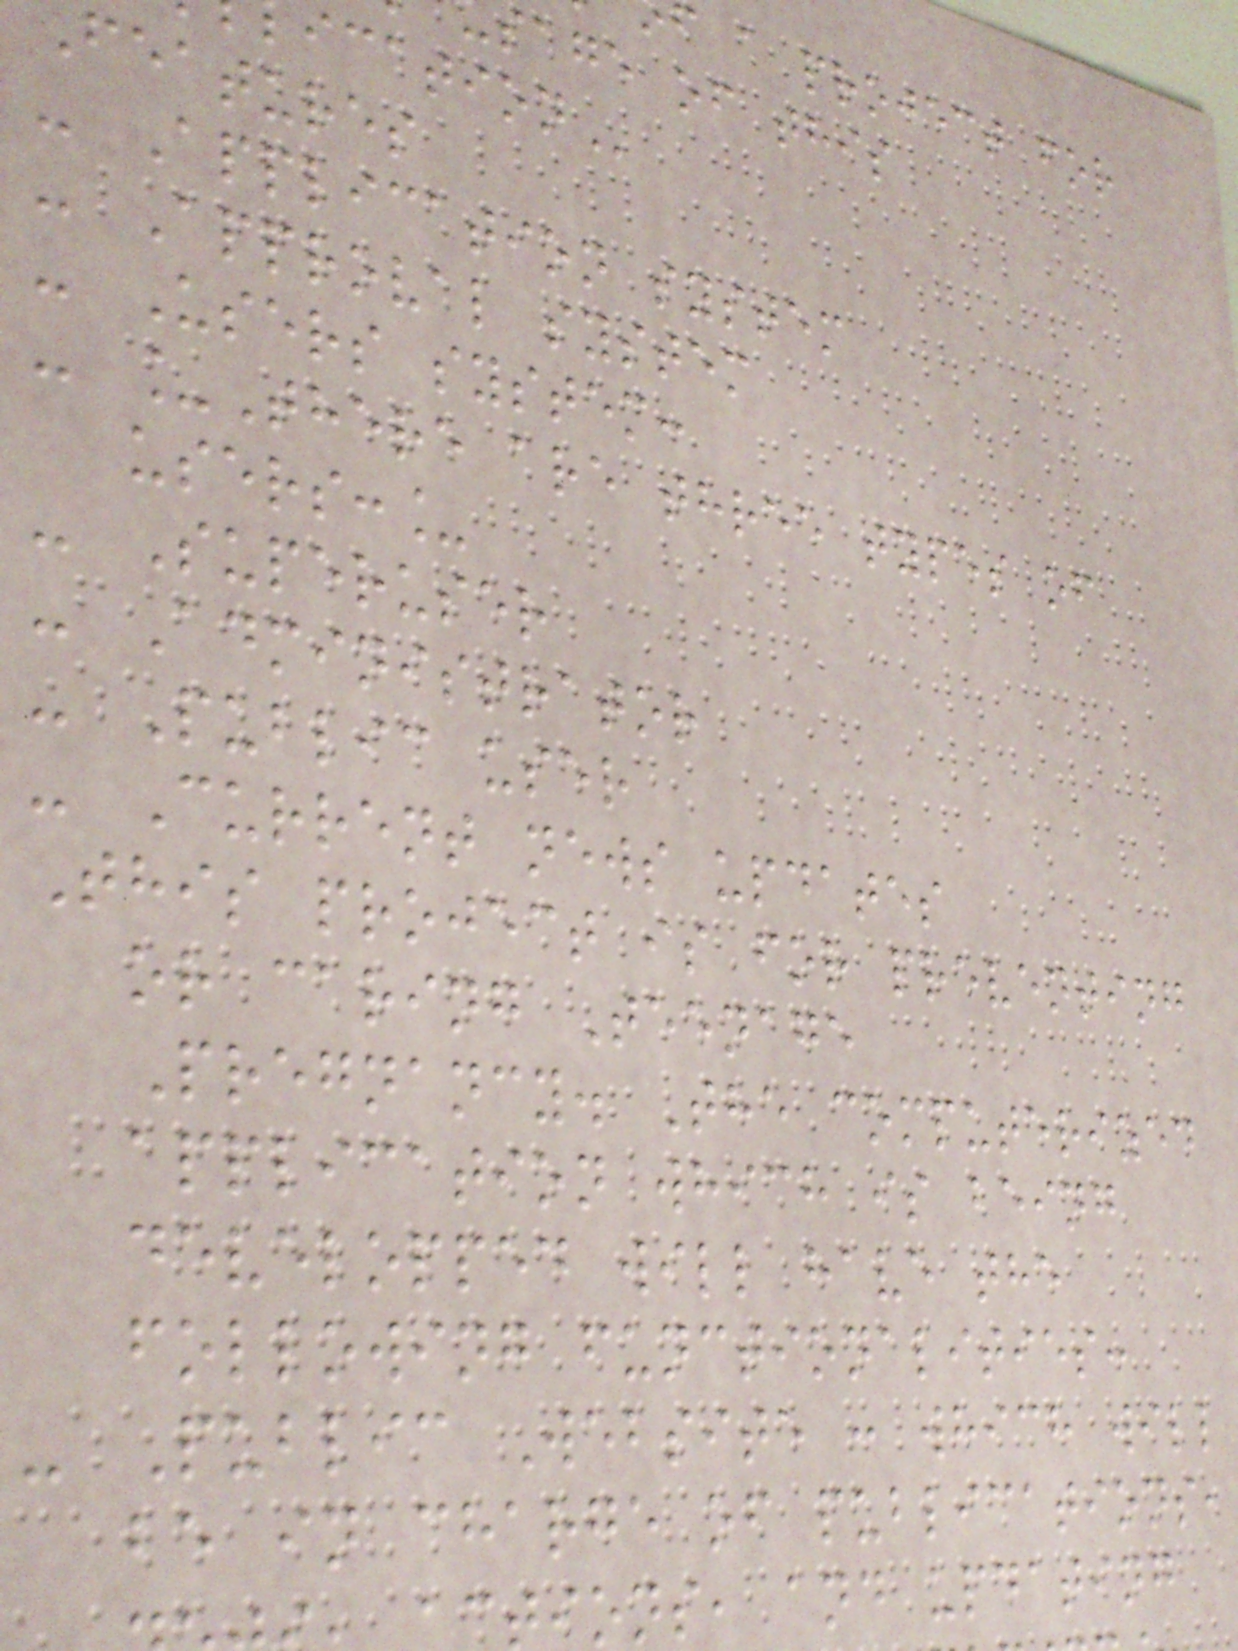f a project for
sage of this
features
- Application system
- Approval system
- Users system:
- _There are three types of
users:_
- Superuser
- Administrator
- Public user
- Current news updates
This project is for preventing
or caring Teenage
Pregnancy. The computerized
application which is being
developped will have the
following functionalities:
- Public Website : which will
be in charge of publications,
ions, and updating
